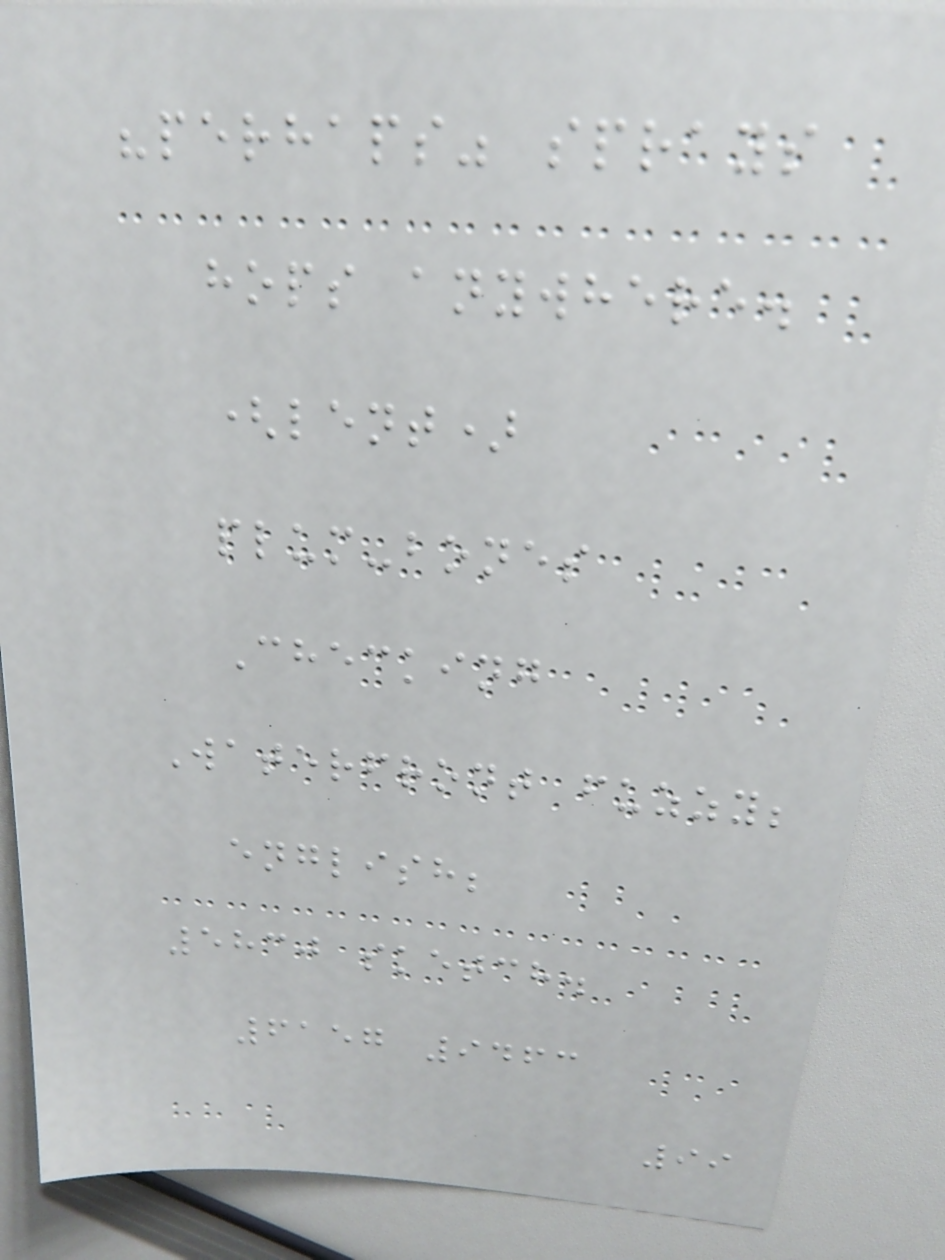"perhaps" sprays
hops anywhere.
(lent)
plum-bones
Checking
Waterfront fuzzy;
english;
5830 sketch.
6157 9463
99
